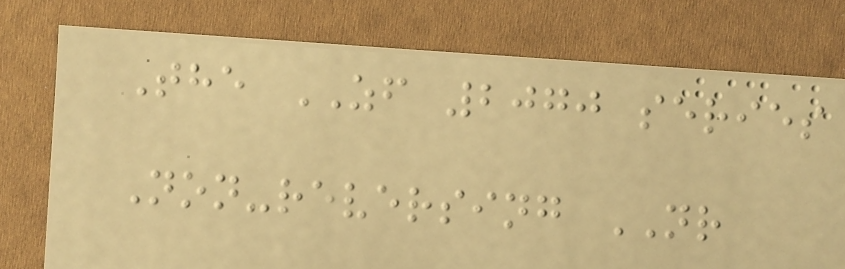The ZF 2070 series
Non-reversing NR
